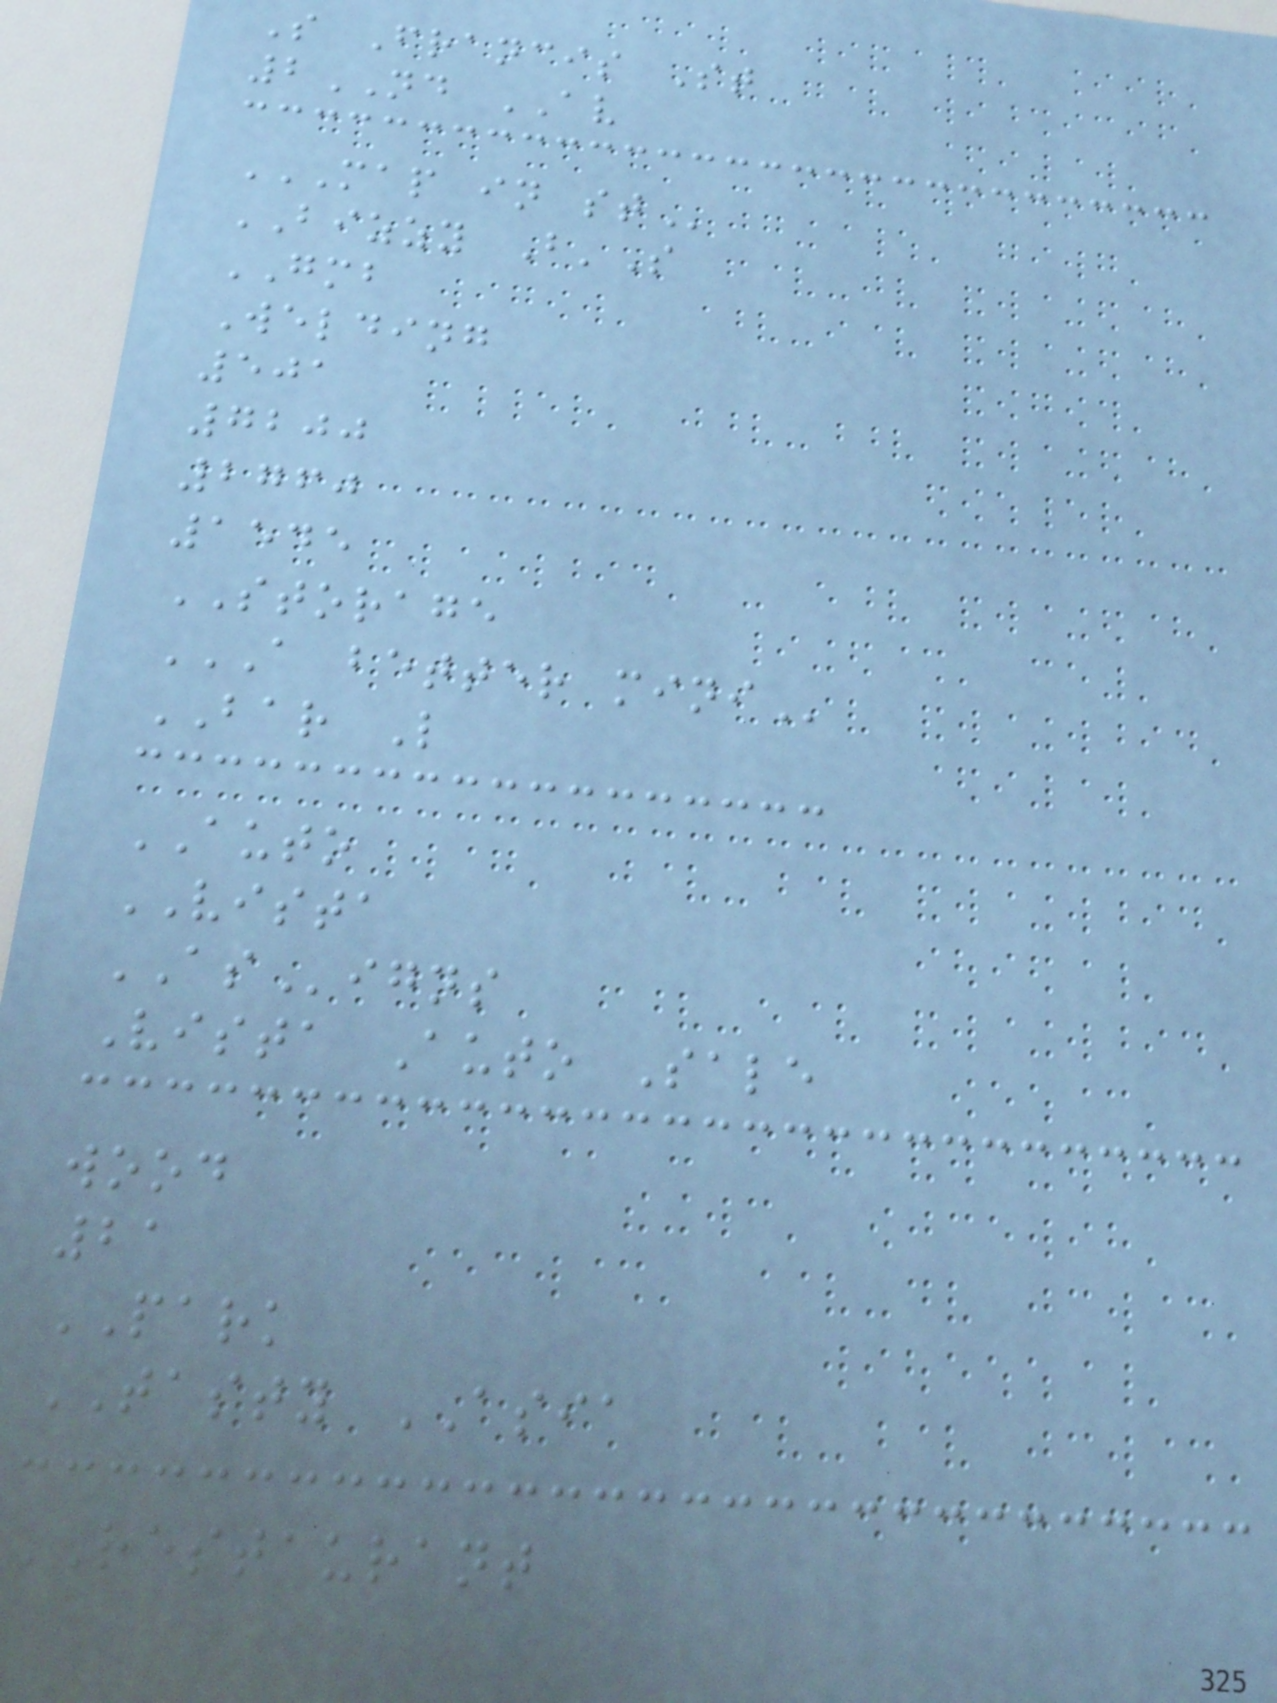S Francis St
2ND AV
MAP IN ST
BIZZY B'S
GMB
Welding
501
7200
2760
1545
STORAGE
A BETTER MINI
BAR L
AUTO
VISTA
ASigns
Vista Auto Sale
wood
21
PARK
TASTY ASIA
RESTAURANT
